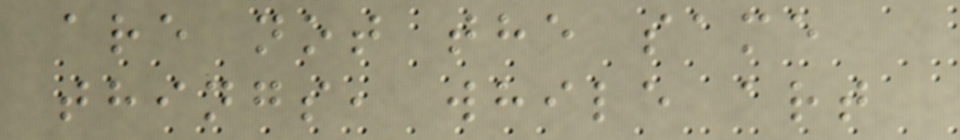are not the same
things, while art
